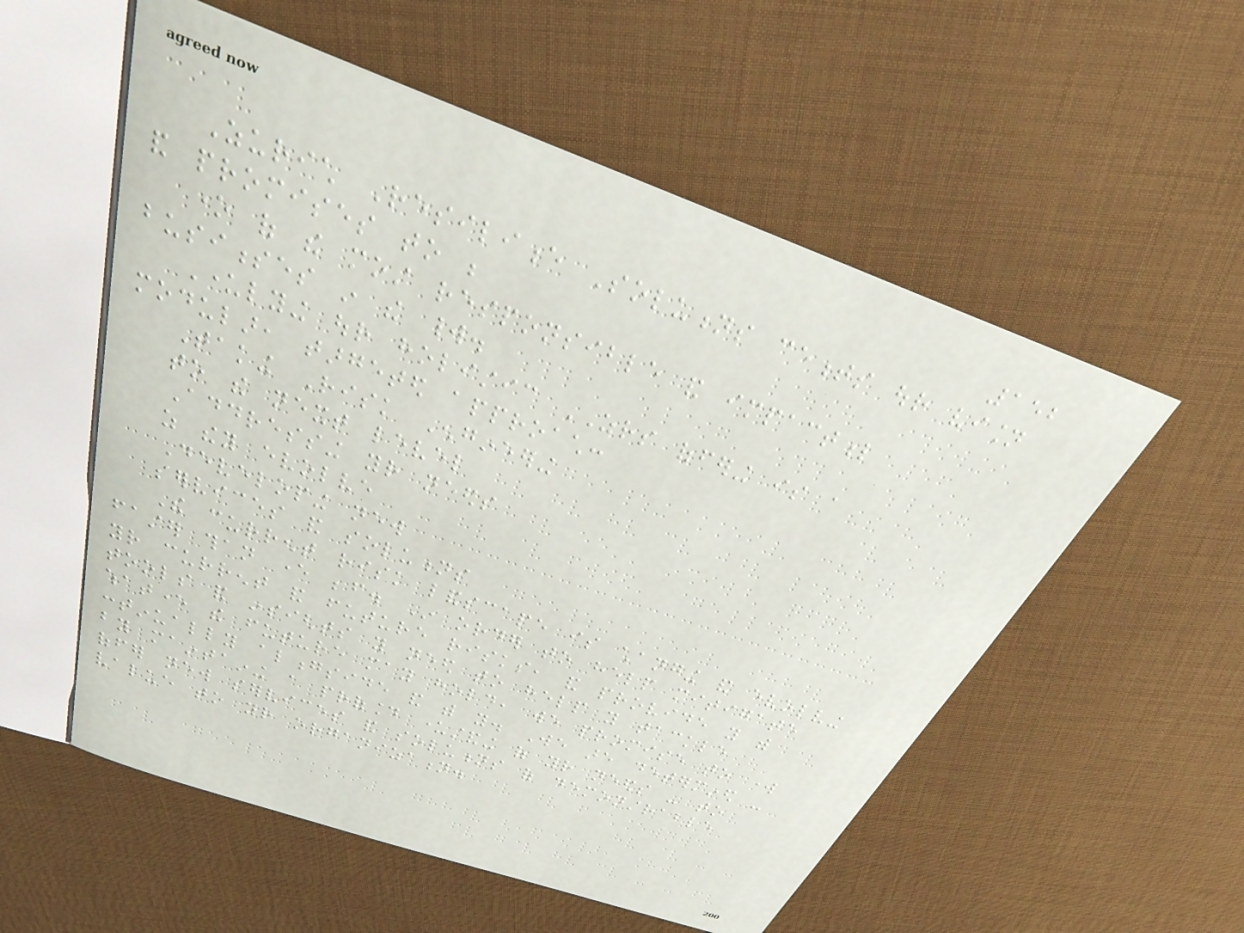152
Zurich Resilience Solutions cements our vision
and promises to be
one of the most responsible and impactful
businesses in the world.
Underlying our holistic ZRS offering is a
modular, targeted approach:
Taking Risk Engineering
to the next level
Addressing your needs
as they evolve
Developing new
services and solutions
The current risk landscape is changing and evolving
faster than ever before. In order to help mitigate
your current and future risks, and provide you with
tools and insights you need to help you tackle
whatever the future may hold, we promise to work
continually alongside and with you. We are determined -
by maintaining a profound understanding of your needs - to
offer new services and solutions of demonstrable
value to your organization.
